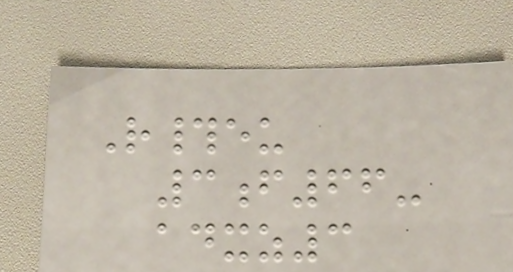R#eu
3f66-
adxz3
